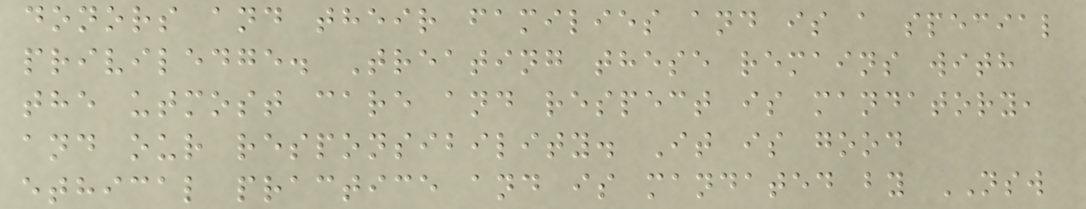donors and their families and is a special
priviledge. Treating these remains with
the utmost care and respect is mandatory,
and our responsibility. It is good
ethical practice and is mandated by NSW
